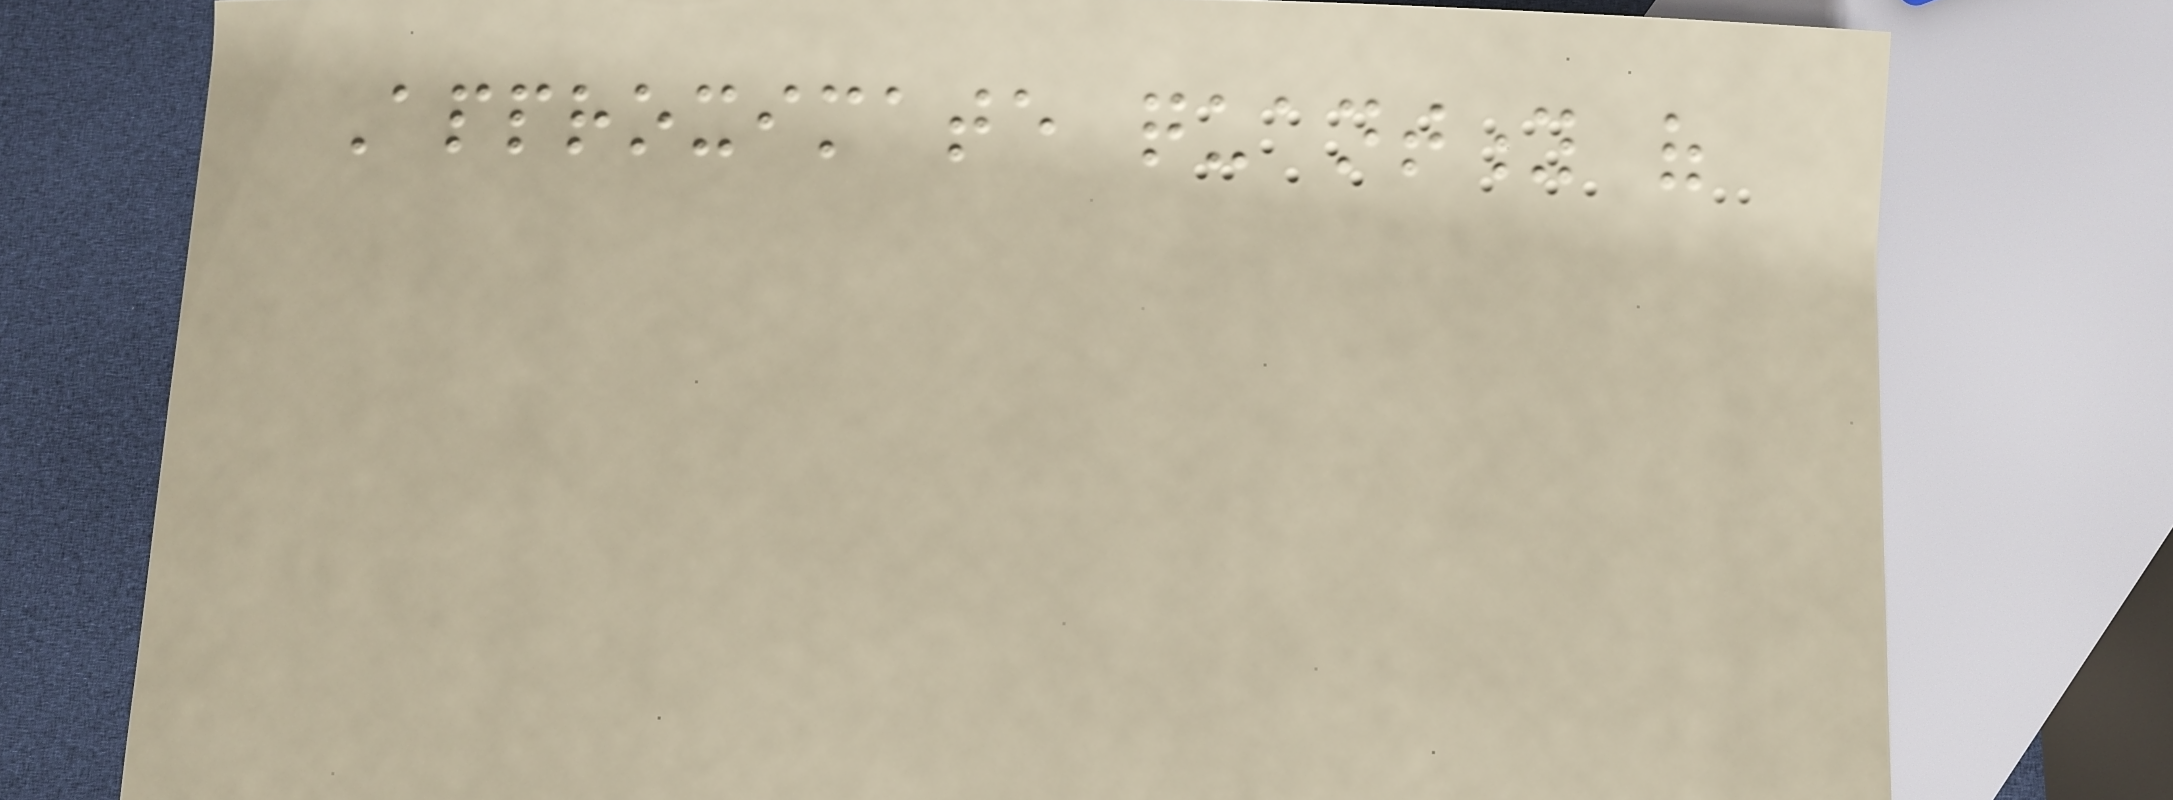Approximate quantity of
